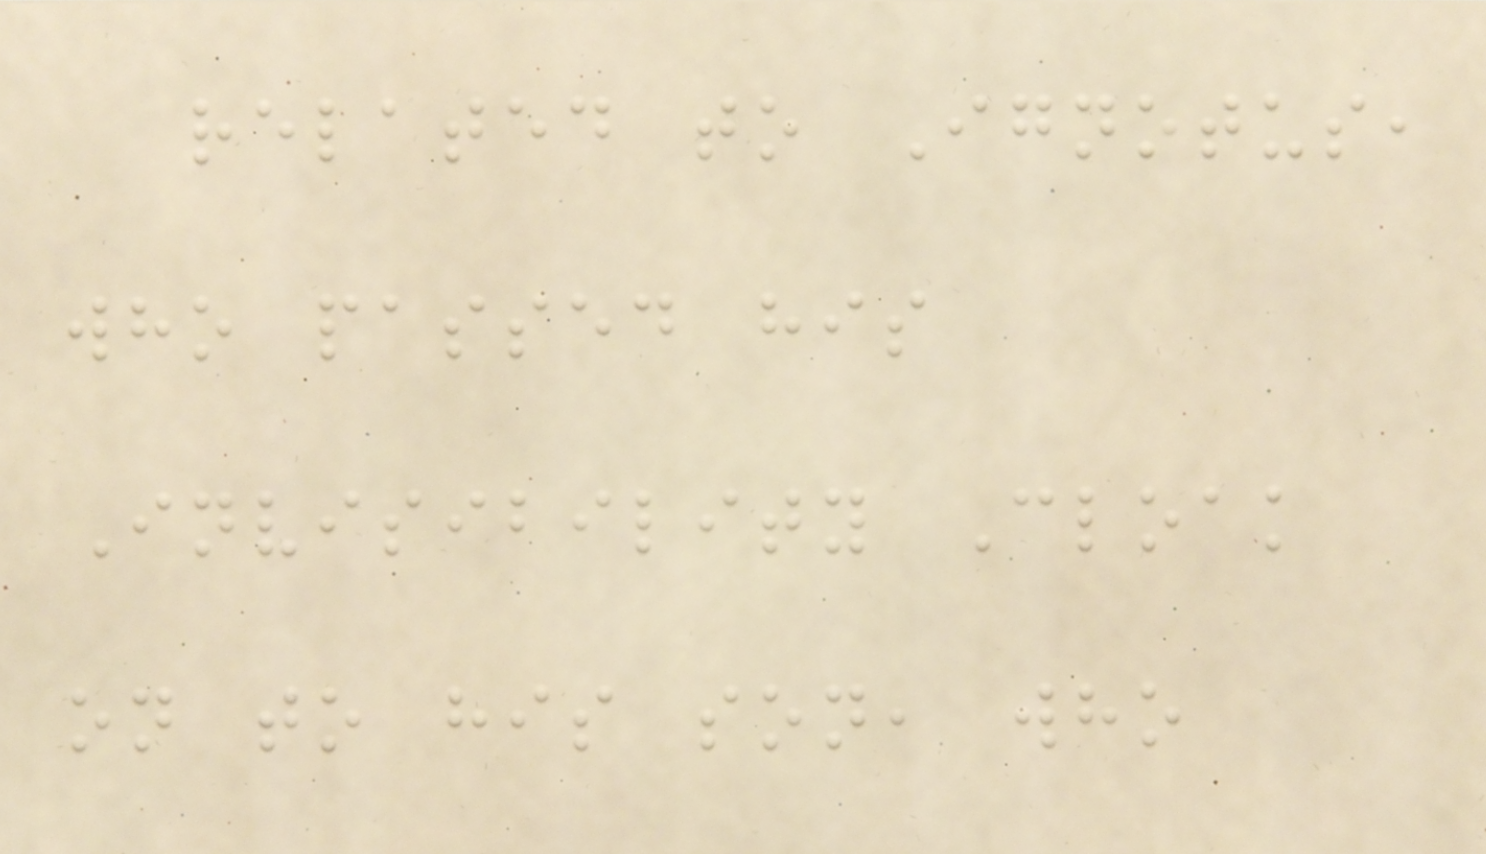related to Ignotus,
who passed his
Invisibility Cloak
on to his son, who
